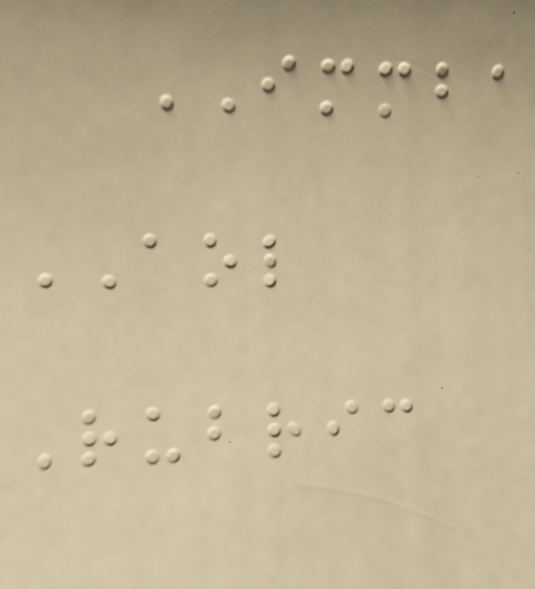IMMBA
AOL
Rubric
